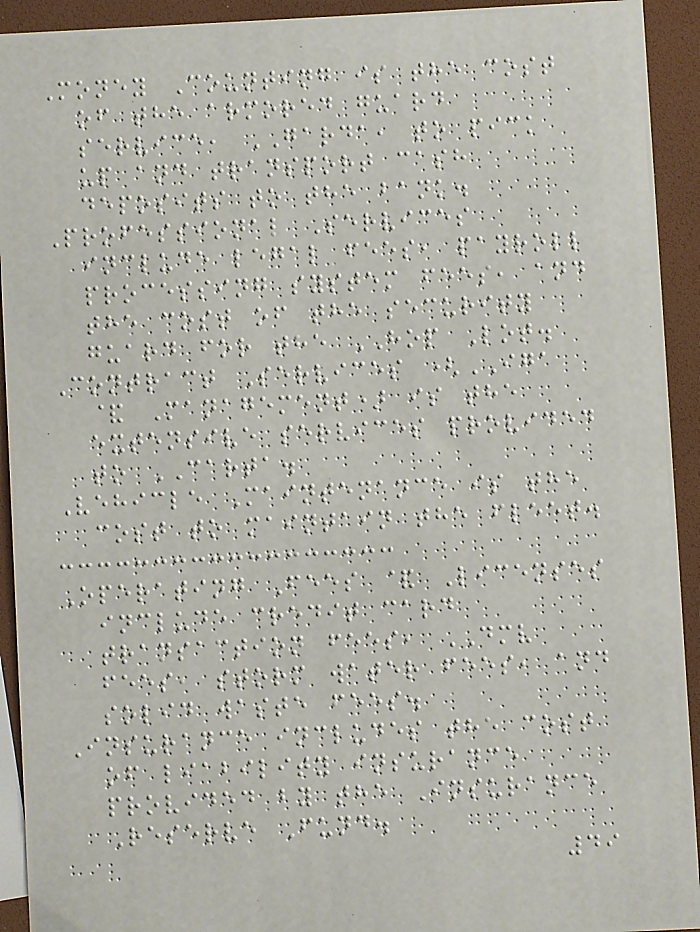Money Counting is the cost
of the armored guard
service, GARDA, to pick
up and transport cash
deposits to the bank.
Professional Services
include legal fees, payroll
processing system fees, and
the cost of the security
guard for the HOP Lot.
Contract Services (IGA
& Management) is the
extensive services provided
to CARTA.
Vehicle Maintenance is the
cost to maintain the fleet.
Operating Fees & Licenses
include credit card
transaction fees, DMV
fees, storm water fees, and
solid waste fees.
Insurance includes the cost
of liability insurance
provided by the Insurance
Reserve Fund.
49
